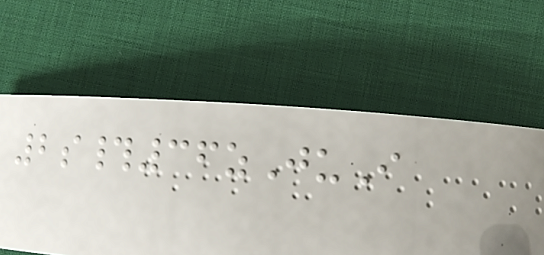2s#36zJuI
